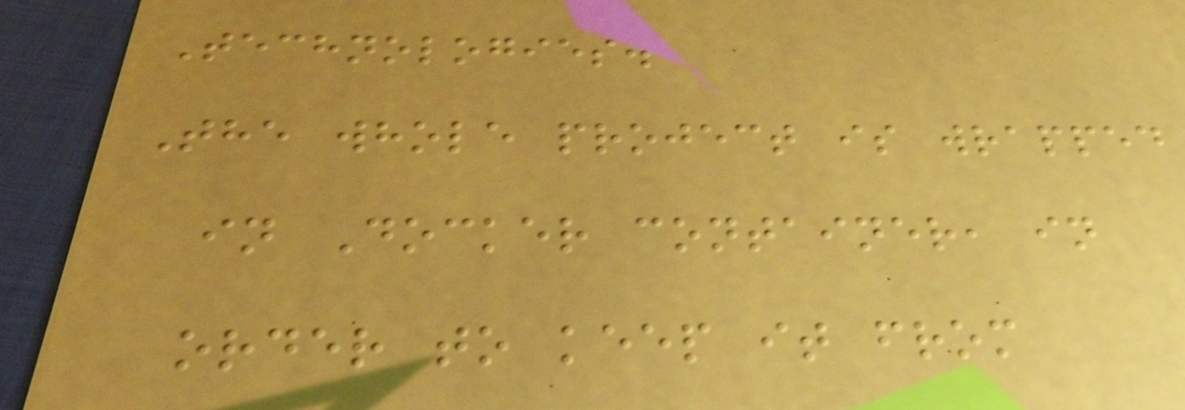Technologies.
The whole project is wrapped
in Docker container, in
order to keep it from
